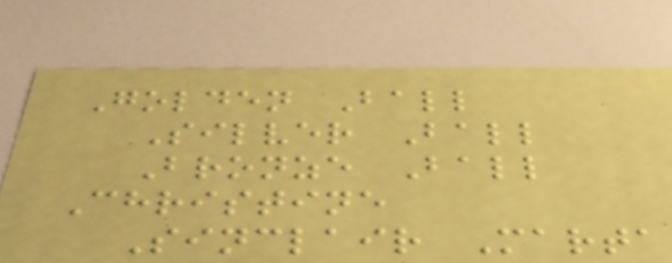Golden Ball
Silver Ball
Bronze Ball
Christine
Sinclair Marta
